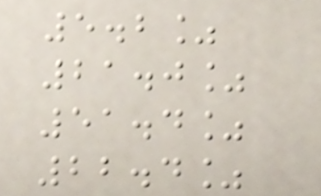5.2%
21.0%
51.4%
22.4%
